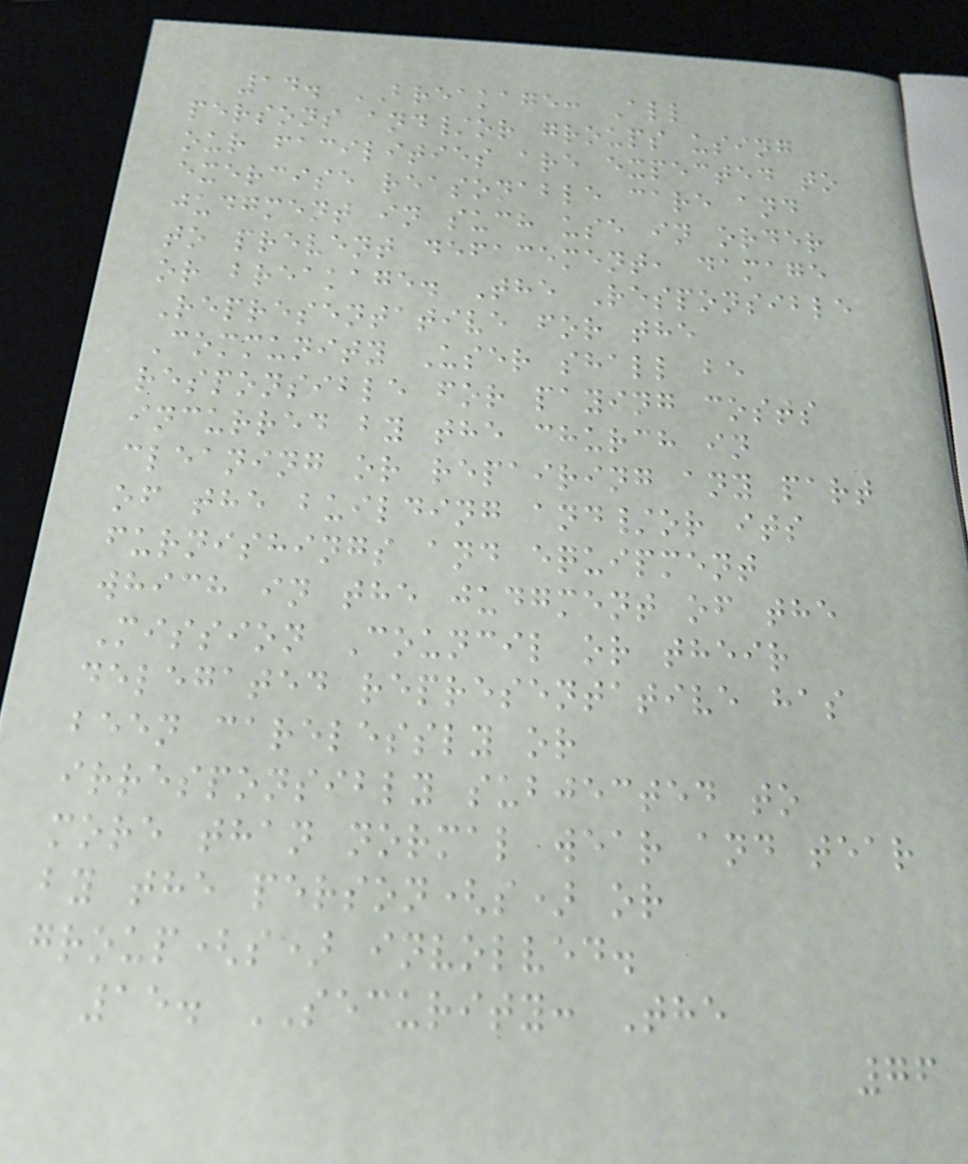14. BREAKAGE: All
persons and/or groups using
our facilities are expected to
exercise reasonable care and
judgment in such use in order
to prevent defacement, damage
or breakage. The Responsible
Representative for the
Community User shall be
responsible for paying costs
incurred by the church in
cleaning or repairing any part
of the building and/or its
furnishings and equipment
which in the judgment of the
Mission Council or their
delegated representative has
been carelessly or
irresponsibly subjected to
more than normal wear and tear
by the person(s) or
group(s) involved.
15. SECURITY: The
76
